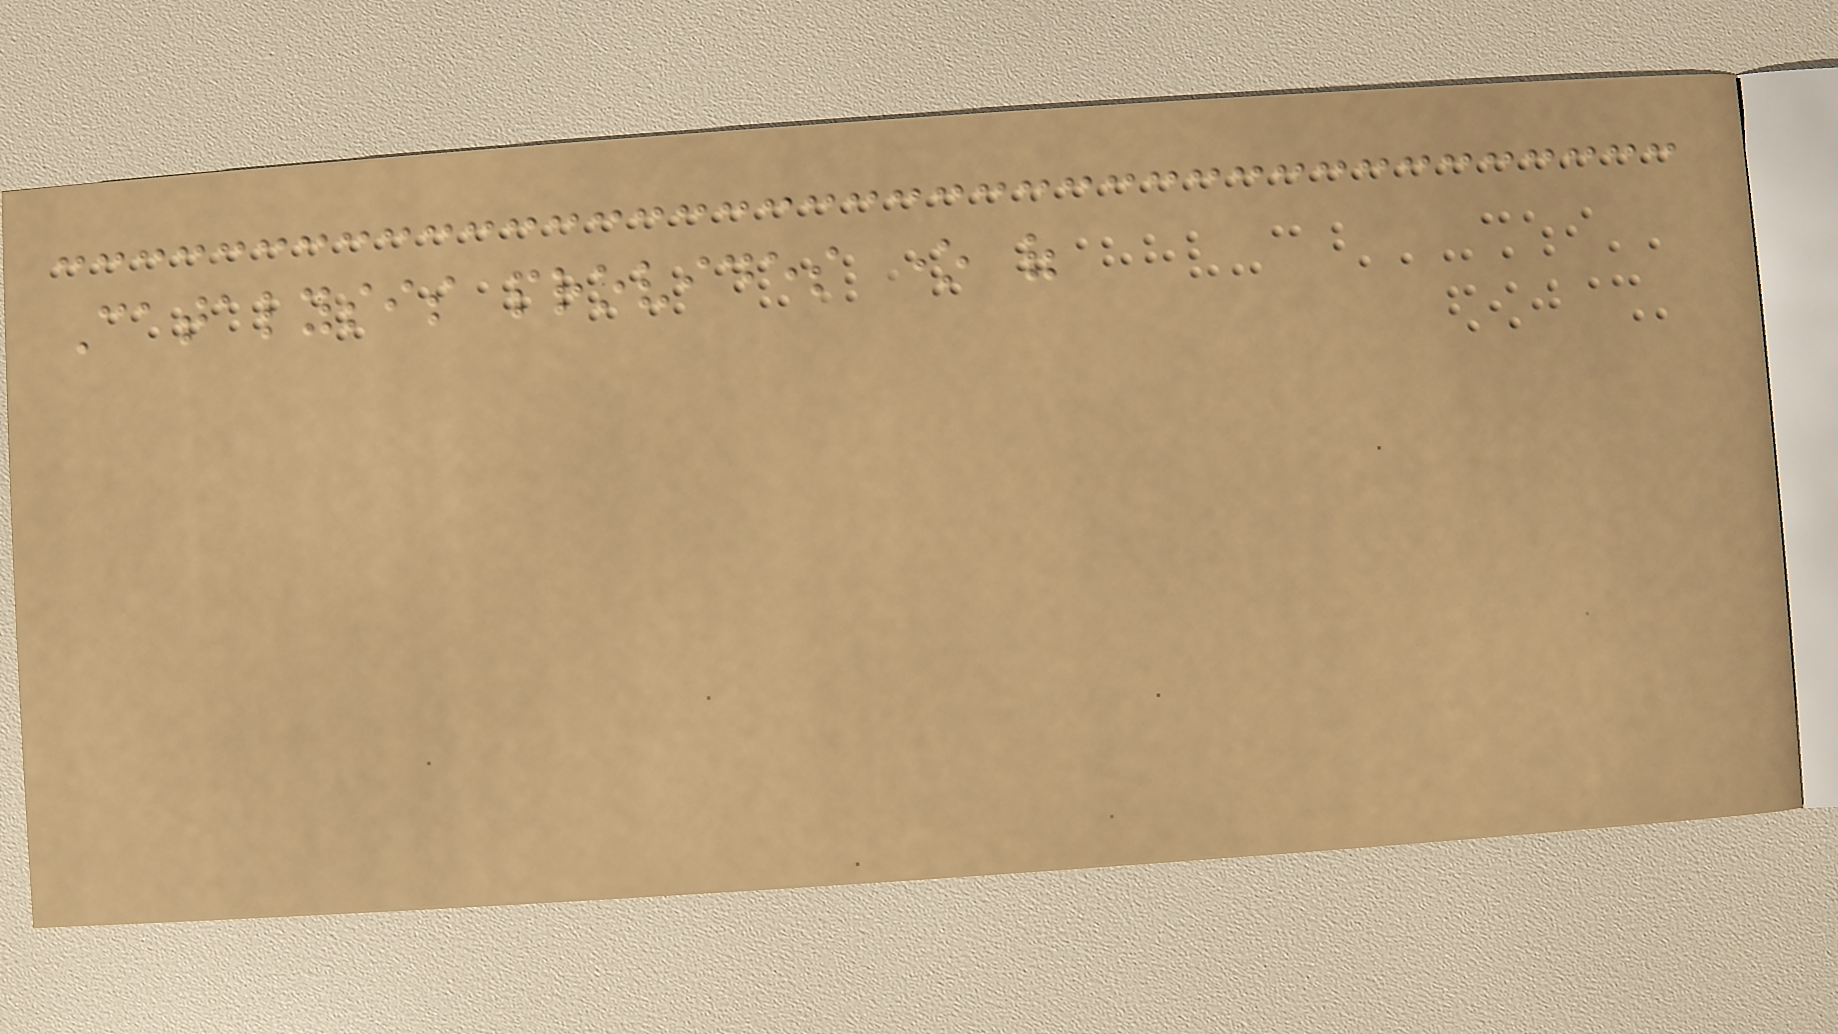Catalysis provides one of
